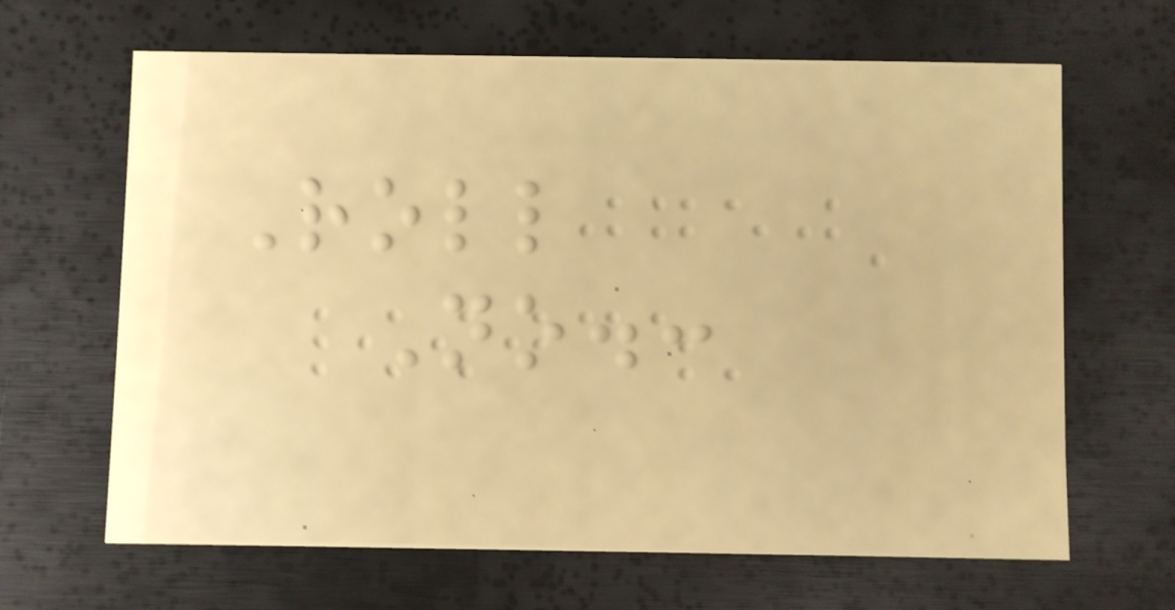Roll
No.:
